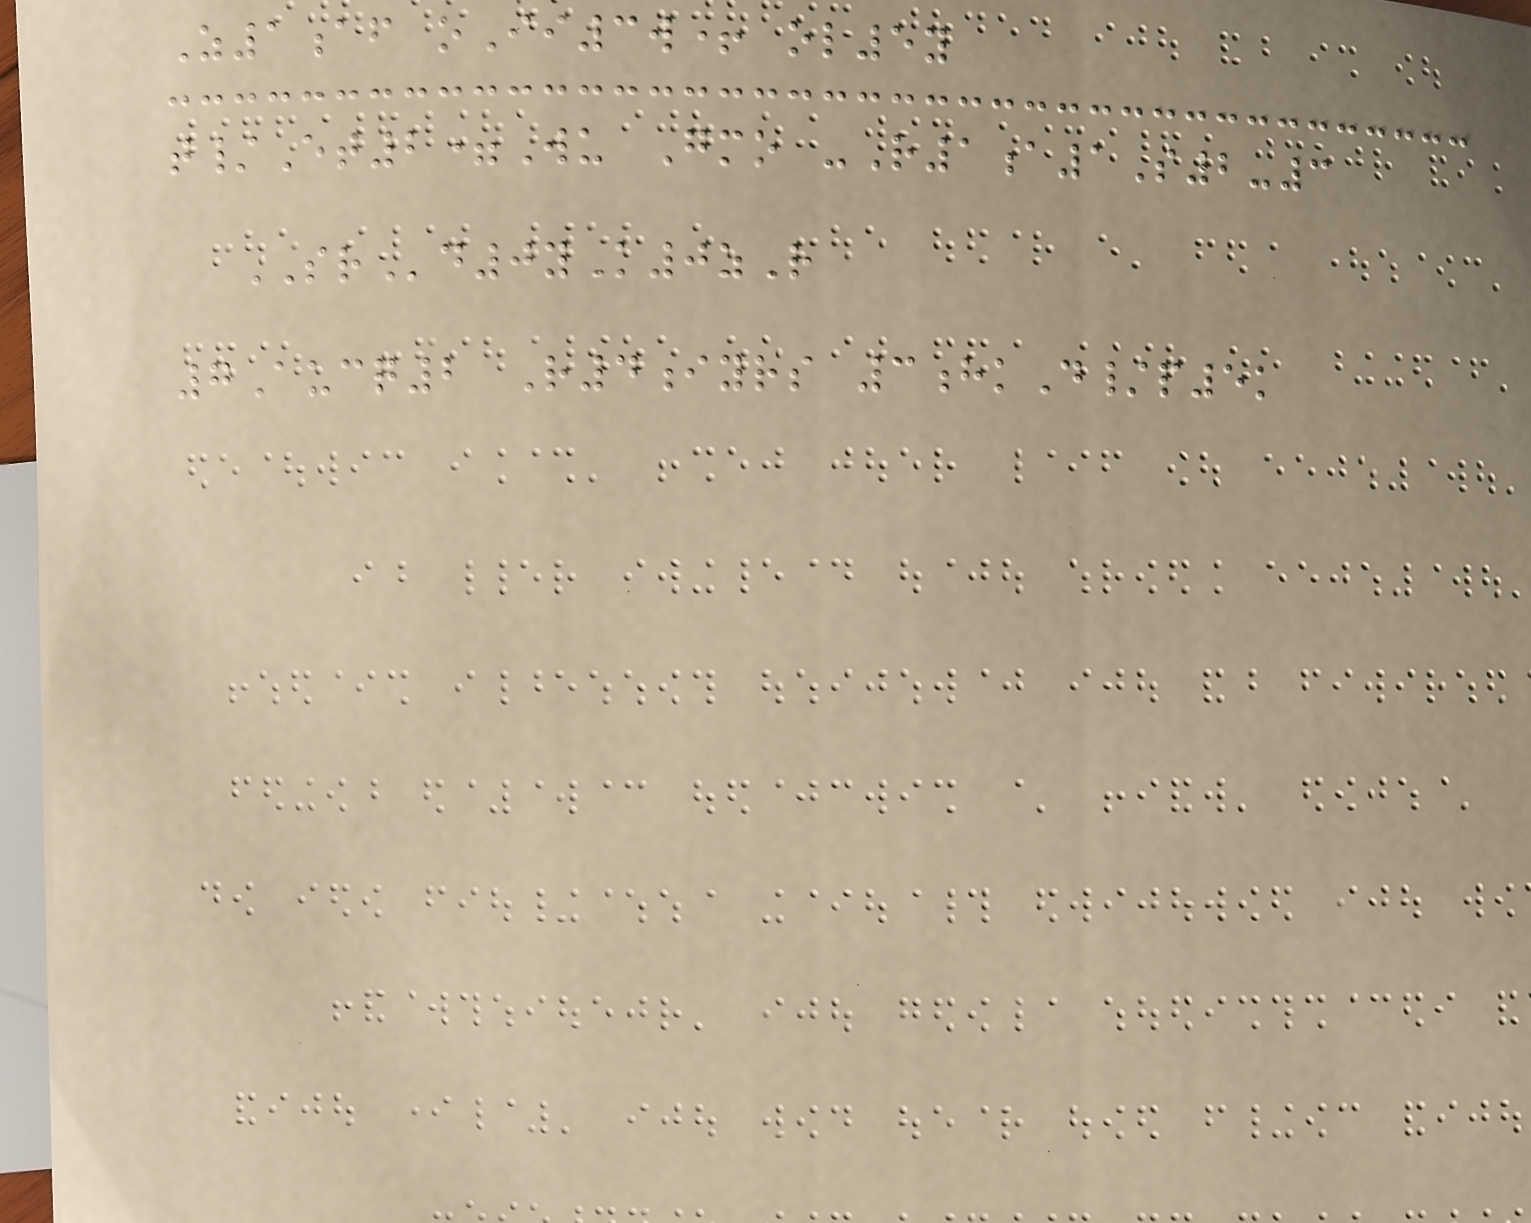Z1af oIi3w+ ol5y
t/Et2=Wu Gmo -R1a1S2-3
SRd0yK0zR
7Aucq2 R4iyrs 3hkD/p5k
